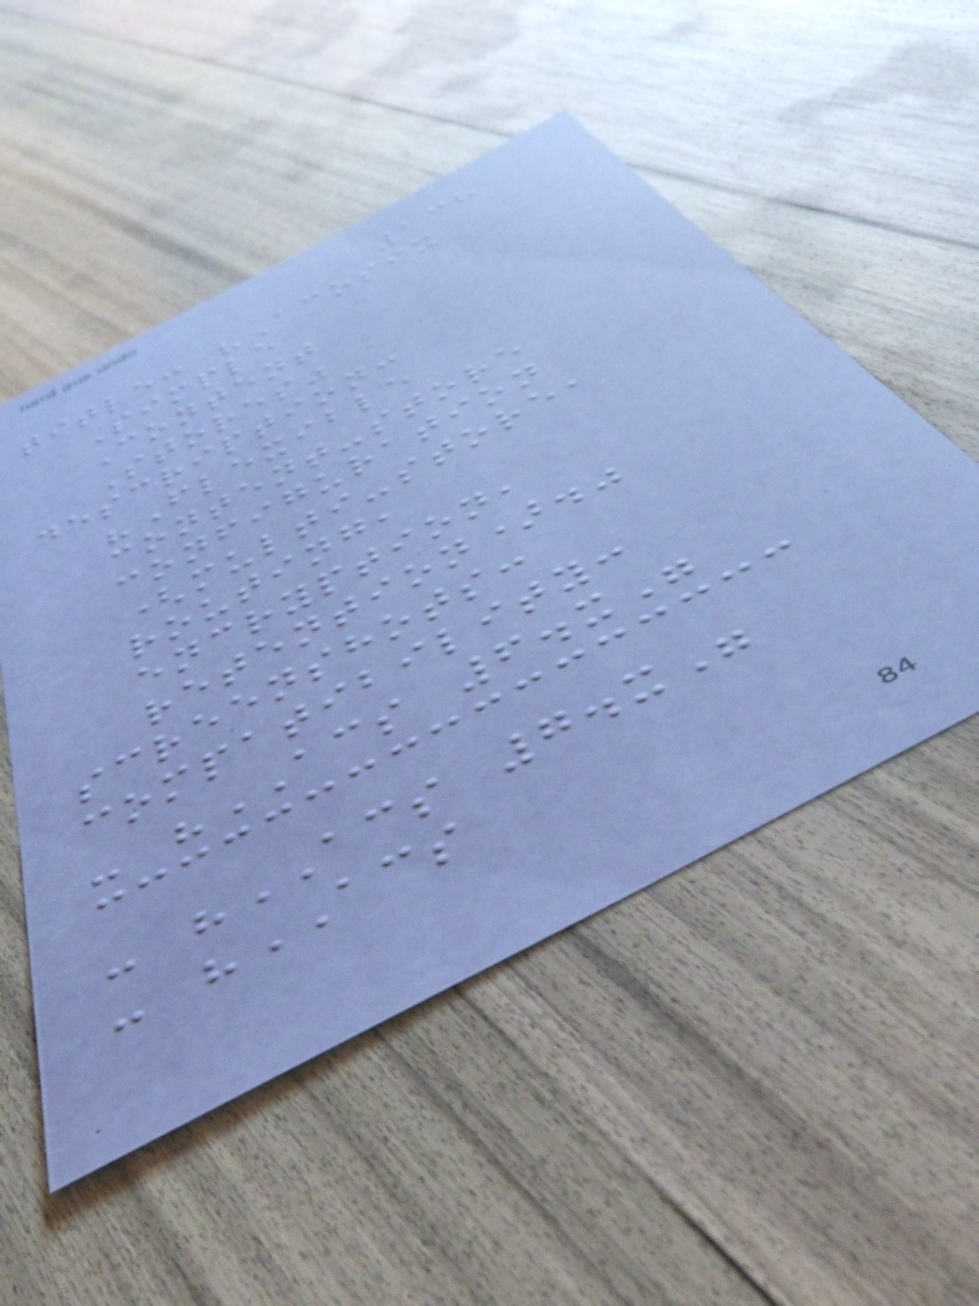138
title: "Acosix
Simple
Content
Stores"
description:
"Flexible
content-store
configuration
(multi-store,
routing,
encryption,
retention)."
screenshots:
compatibility:
- "ACS 6.x"
- "ACS 7.x"
- "ACS
